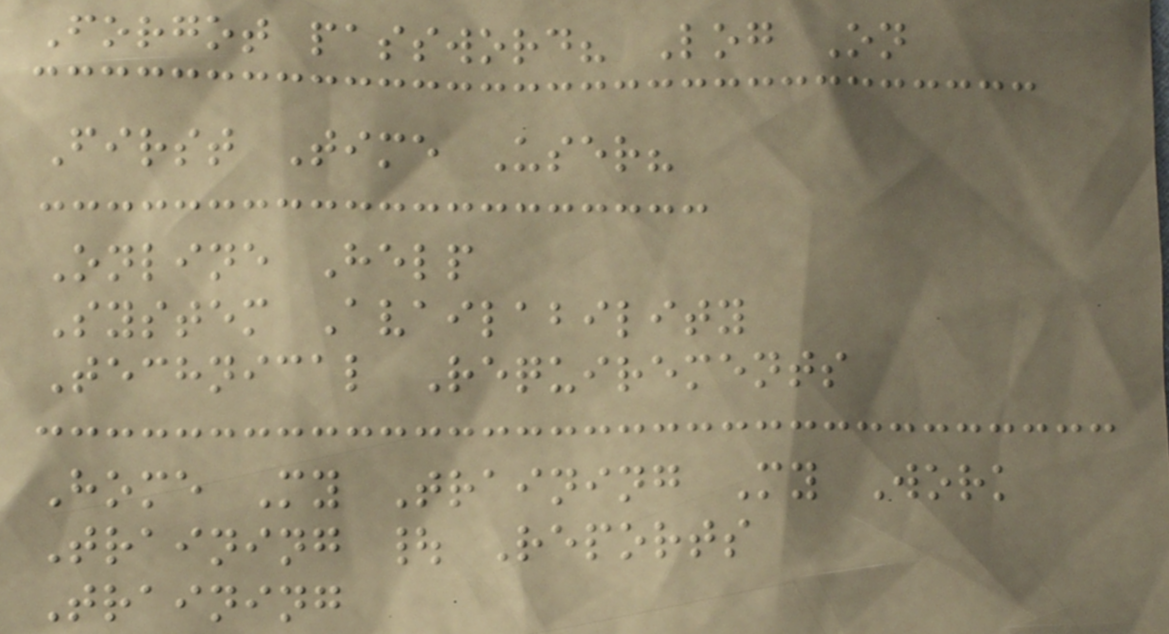Forgot password? Log On
First Time User?
Online Help
System Availability
Technical Requirements
Home My Training My Work
Training | Reports
Training
